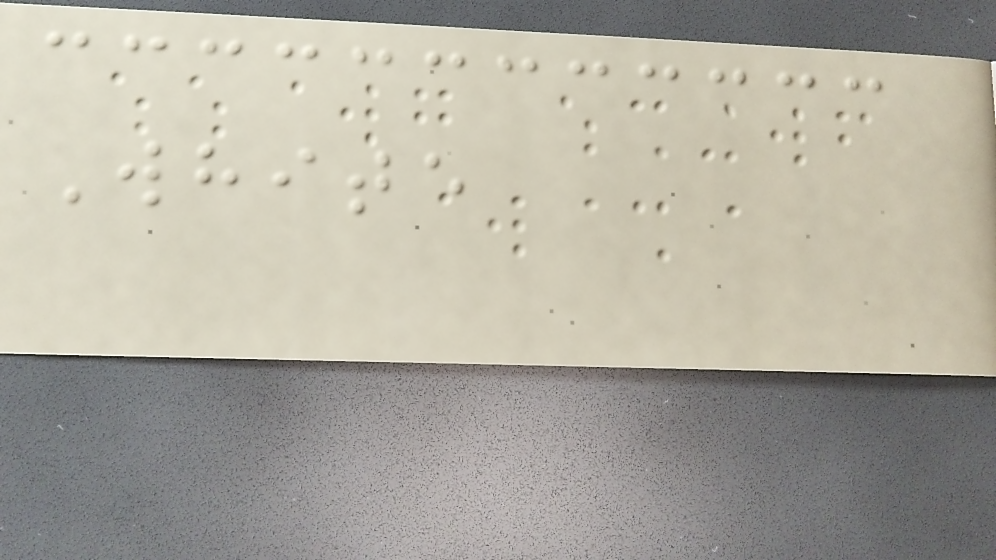White
